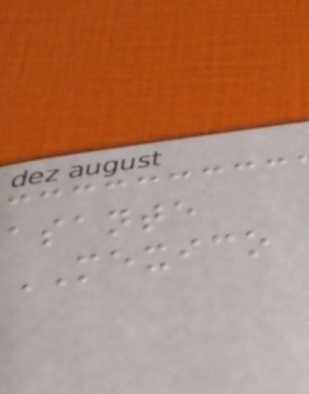asante
MEXICO
